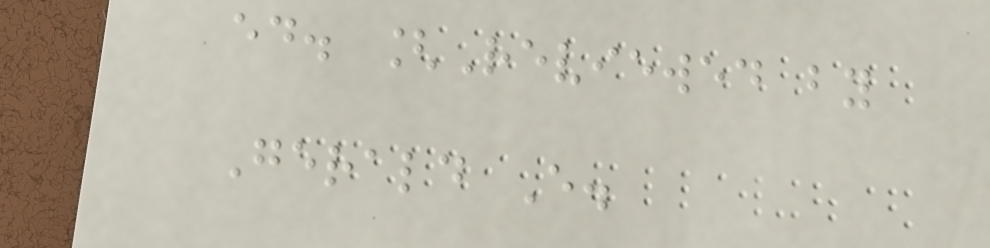ed. [Reviewed by
Gerald E.
